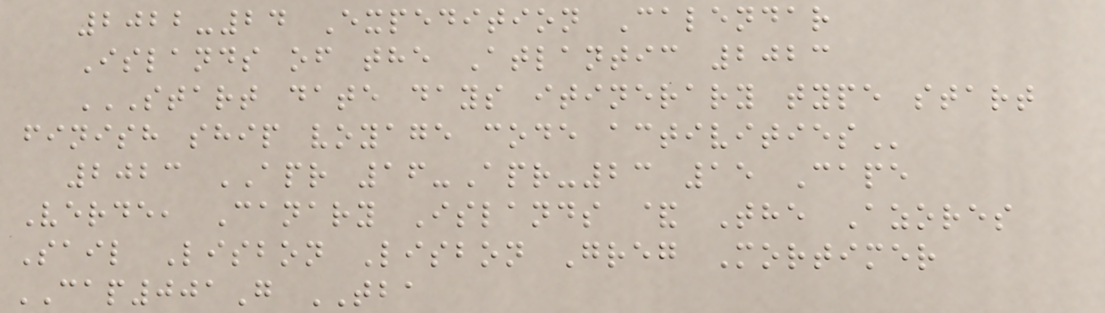2022-24 Expedition Calendar
Islands of the Atlantic 2023
START DATE DAYS ITINERARY TYPE START
FINISH SHIP VOYAGE CODE ACTIVITIES
2023 APR 16-Apr-23 15 Cape
Verde, Canary Islands & The Azores
Sail Lisbon Lisbon Greg Mortimer
CAP001G TBA
